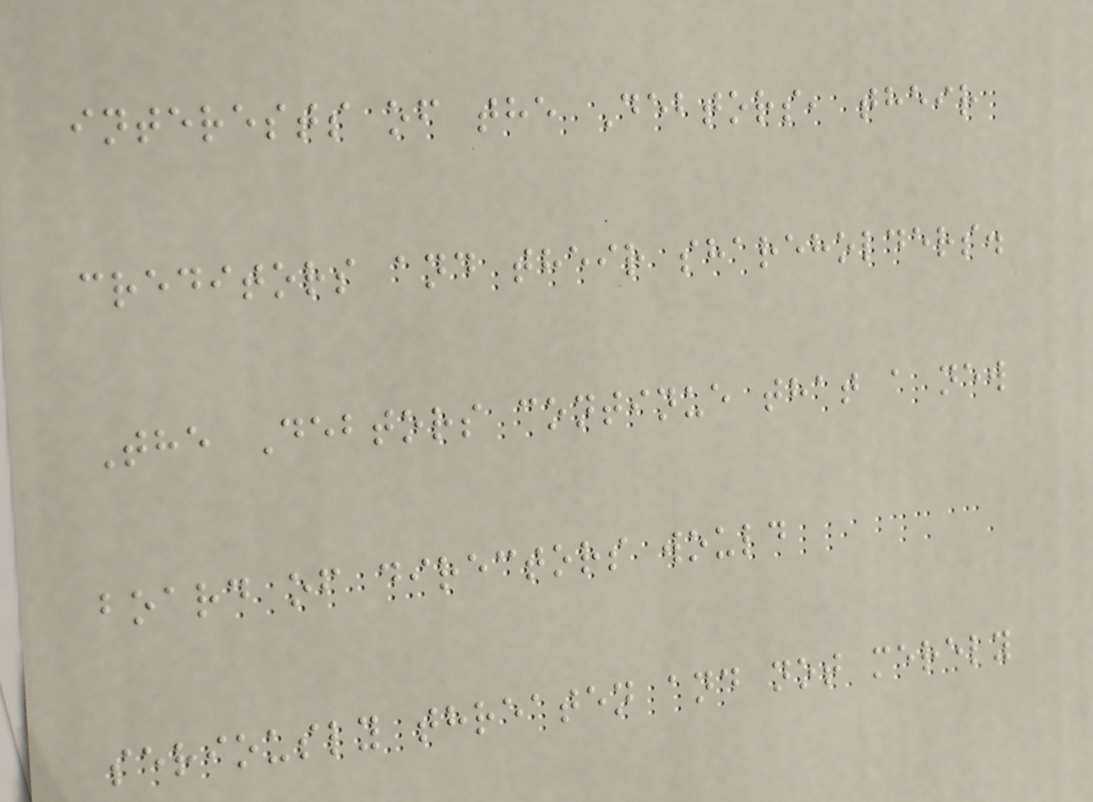interests of the Debtors, their
creditors and their shareholders.
The Debtors continue that a new
board of directors would
seriously threaten and not merely
